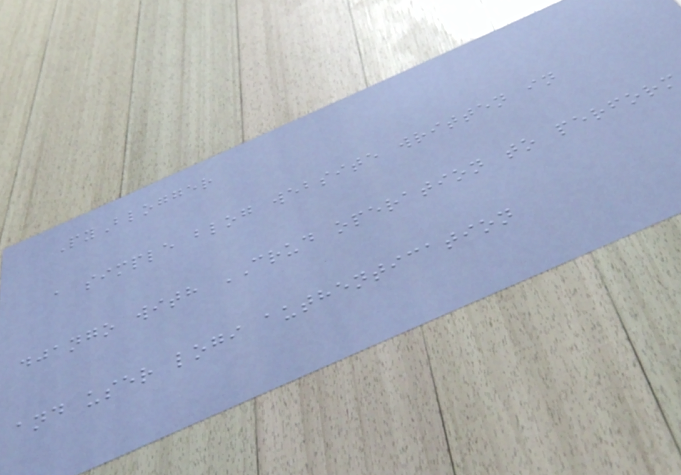PyBlogger
a simple blog website written in
django with CRUD operation to perform
and user logi authentication
